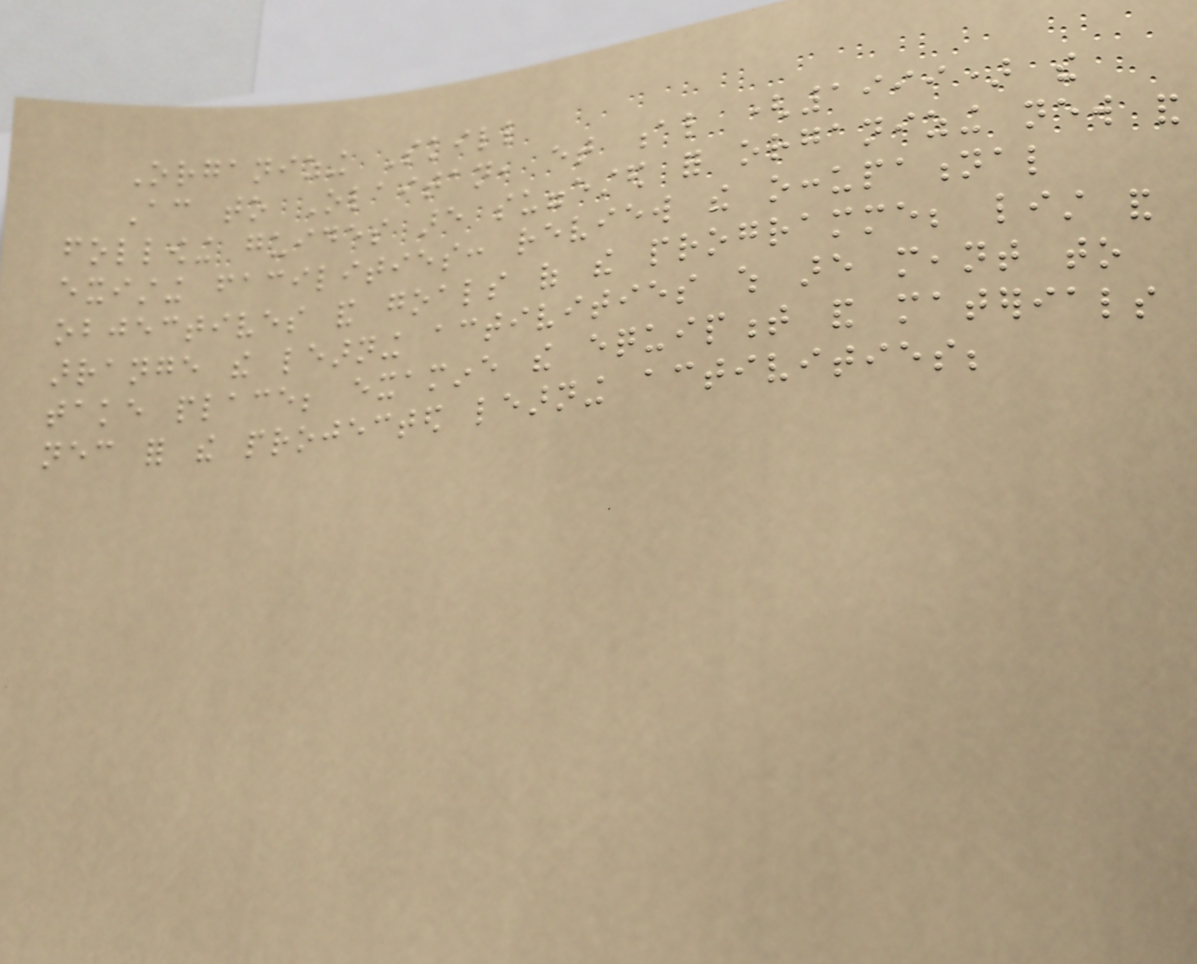Organizing Skill
According to Olaitan, et al (1999) the
following guides are suggested for organizing new and
existing facilities: review the occupational
objectives and goals of the programme; list and
arrange the learning activities which are meant to
take place; examine the equipment and materials
necessary for the projected learning activities;
